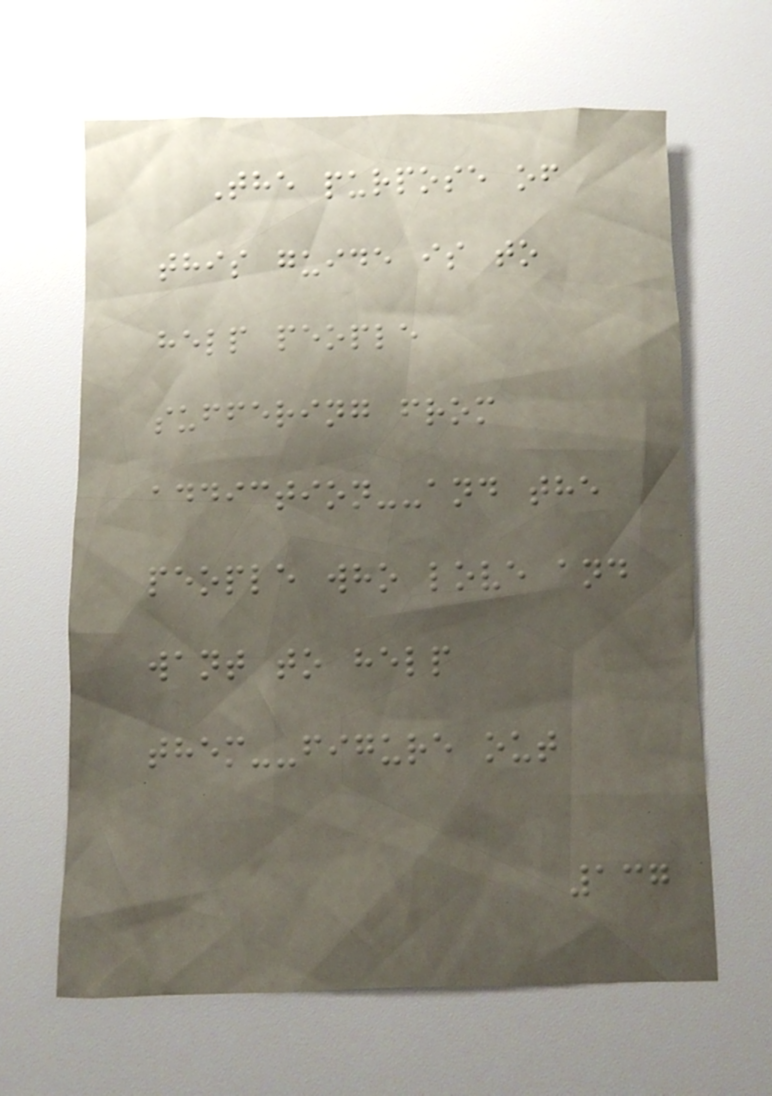The purpose of
this guide is to
help people
suffering from
addiction--and the
people who love and
want to help
them--figure out
137
